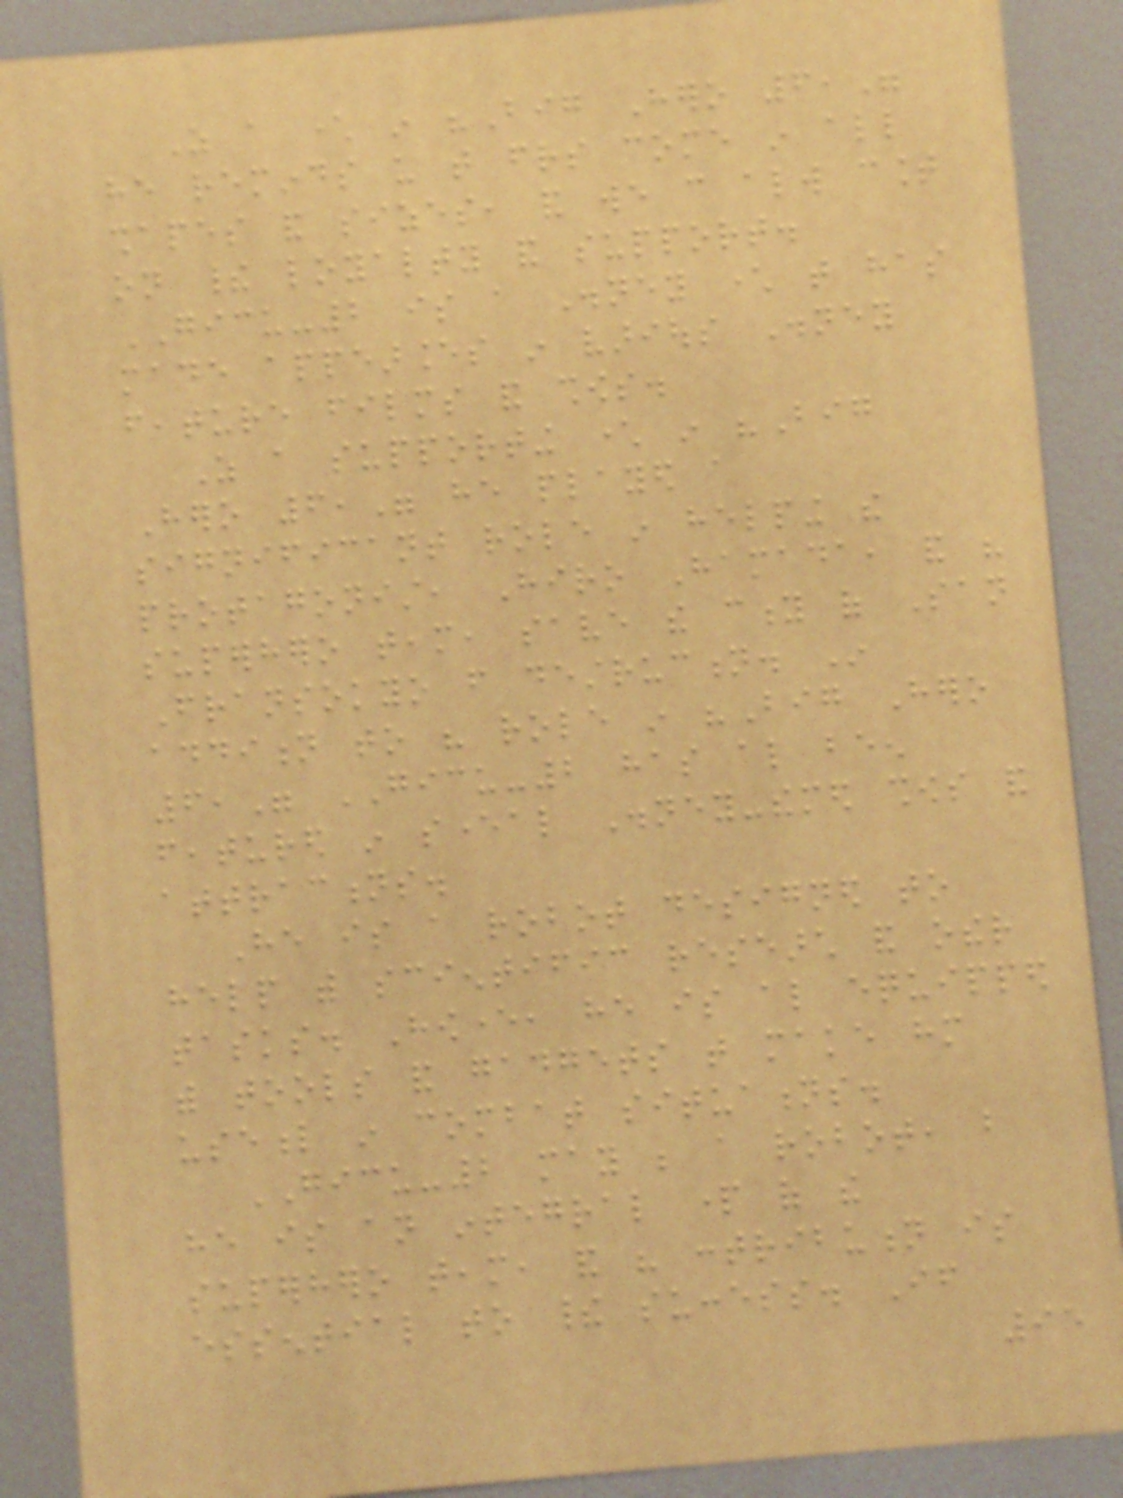As a character in "Big Hero 6,"
he reminds us that friends come in all
shapes and sizes, and we can always count
on their loyalty and support.
GICU-2 is a Disney character that has
made appearances in various Disney
feature films and shows.
As a supporting character in "Big
Hero 6," he played a
significant role in helping the
protagonist, Hiro Hamada, and his
superhero team, save the city of San
Fransokyo from destruction. In
addition to his role in "Big Hero
6," GICU-2 has also been
featured in several Disney-themed shows and
attractions.
He is a robot designed to
help with scientific research and other
tasks. However, he is also equipped
with tools and gadgets that make him
useful in combat situations.
GICU-2 may be a robot, but
he is an integral part of the
superhero team, and his contribution is
essential to their success. If
95
